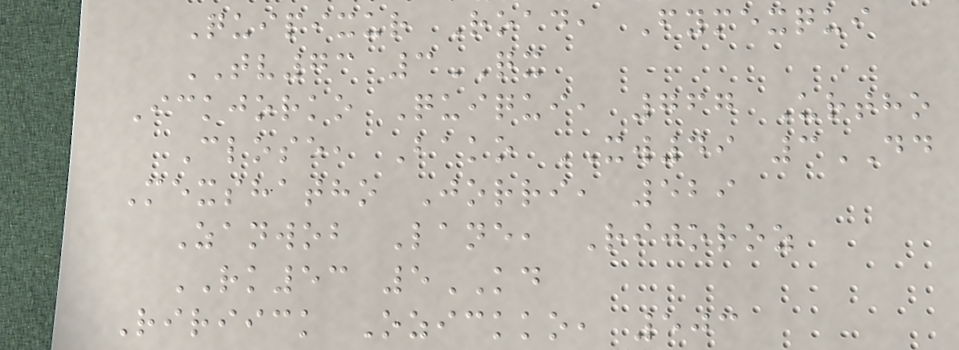Quipixur Road, Fymexqui
TV73 3QX
Ickjorko Quiqui, 767 Urtho
Close, Bako XW49 3DD
Mexshatho Jorri, 529
Zanwob Lane, Rijoroz
RK53 5KD
Ririick Ozickko, 503
